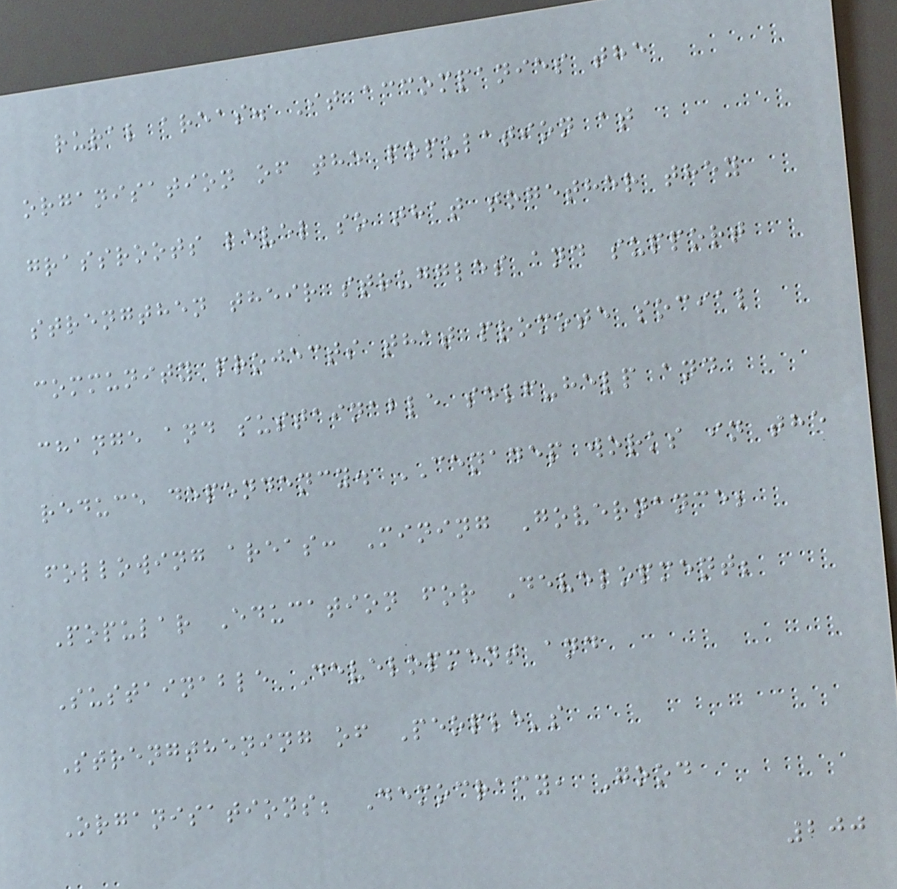rural areas. It accompanies the
organisation of the population at
grassroots level so that together they
strengthen their struggles and support
community projects that promote social
change and sustainable self-help and
reduce dependency. CENADEP works in the
following areas: Mining Governance;
Popular Education for Development;
Sustainable Development and
Strengthening of People's
Organisations; Democracy, Good
200
